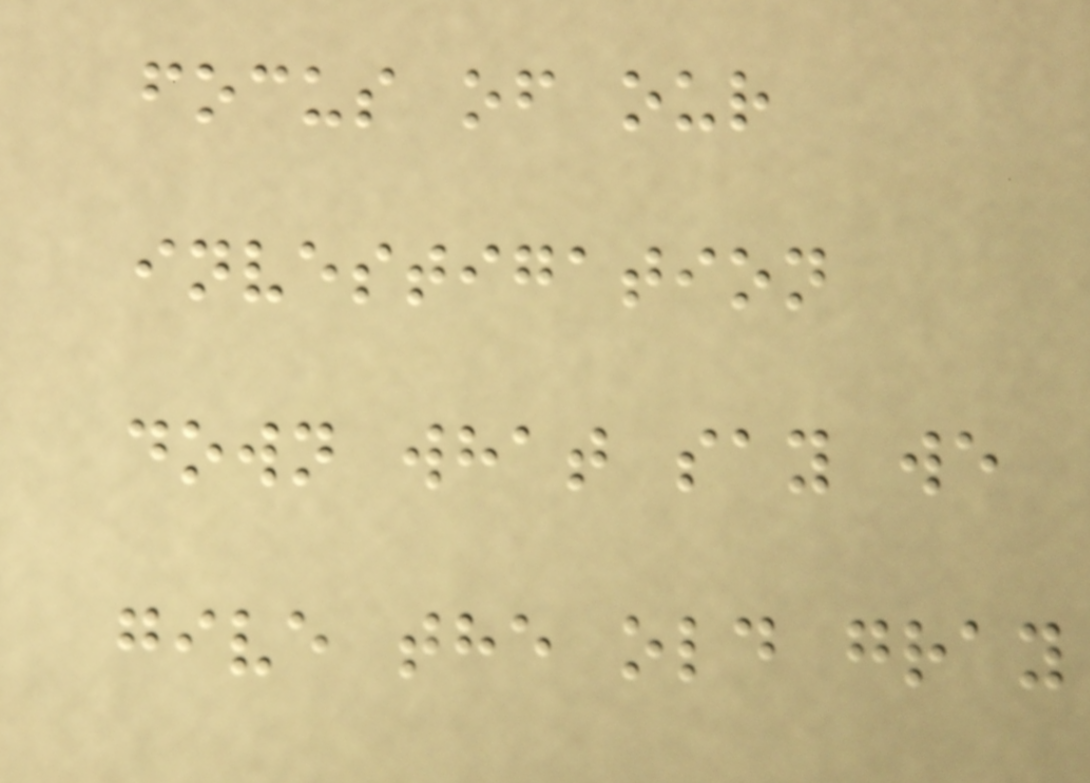focus of our
investigation
down what say we
give the old gray
